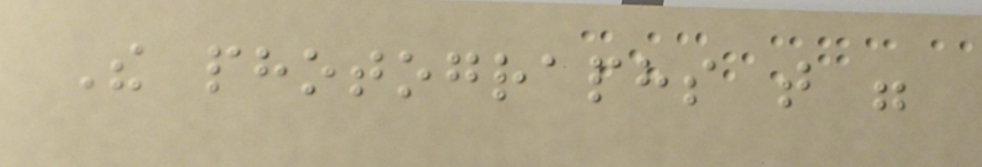The photographs that were
